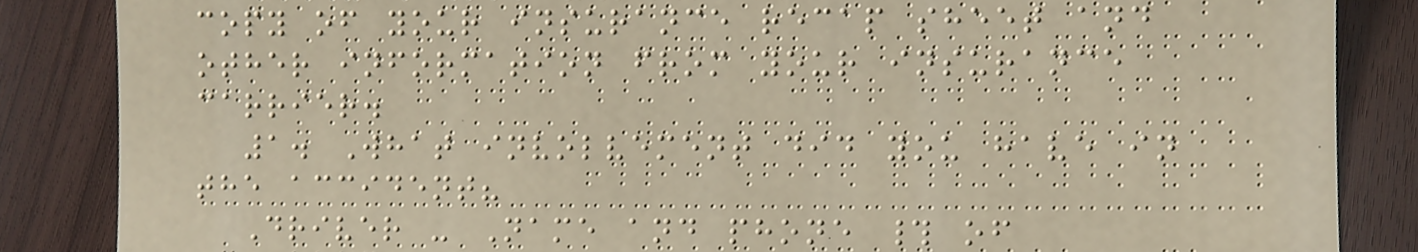copy of your insurance recap sheet and
other information from your insurance
carrier.
1. What involvement did you have in
the accident?
Driver - Name and phone # of
